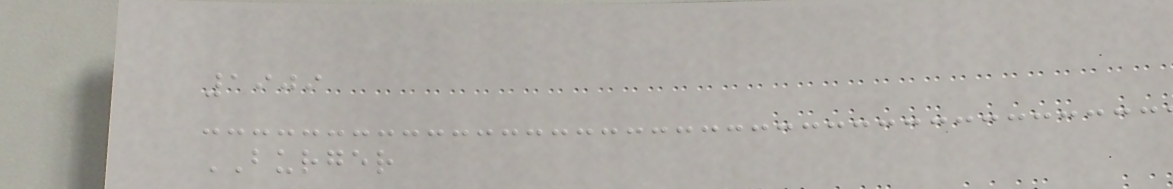1909
BURGER
